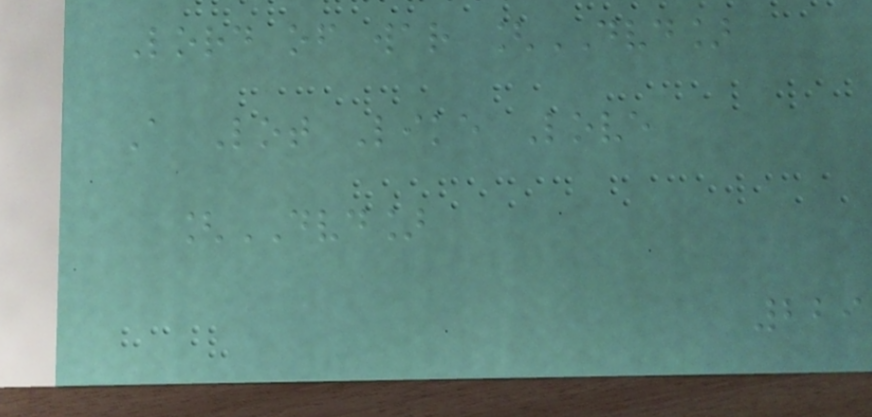Lord of war [DVD]
A Lot Like Love
[DVD]
229
